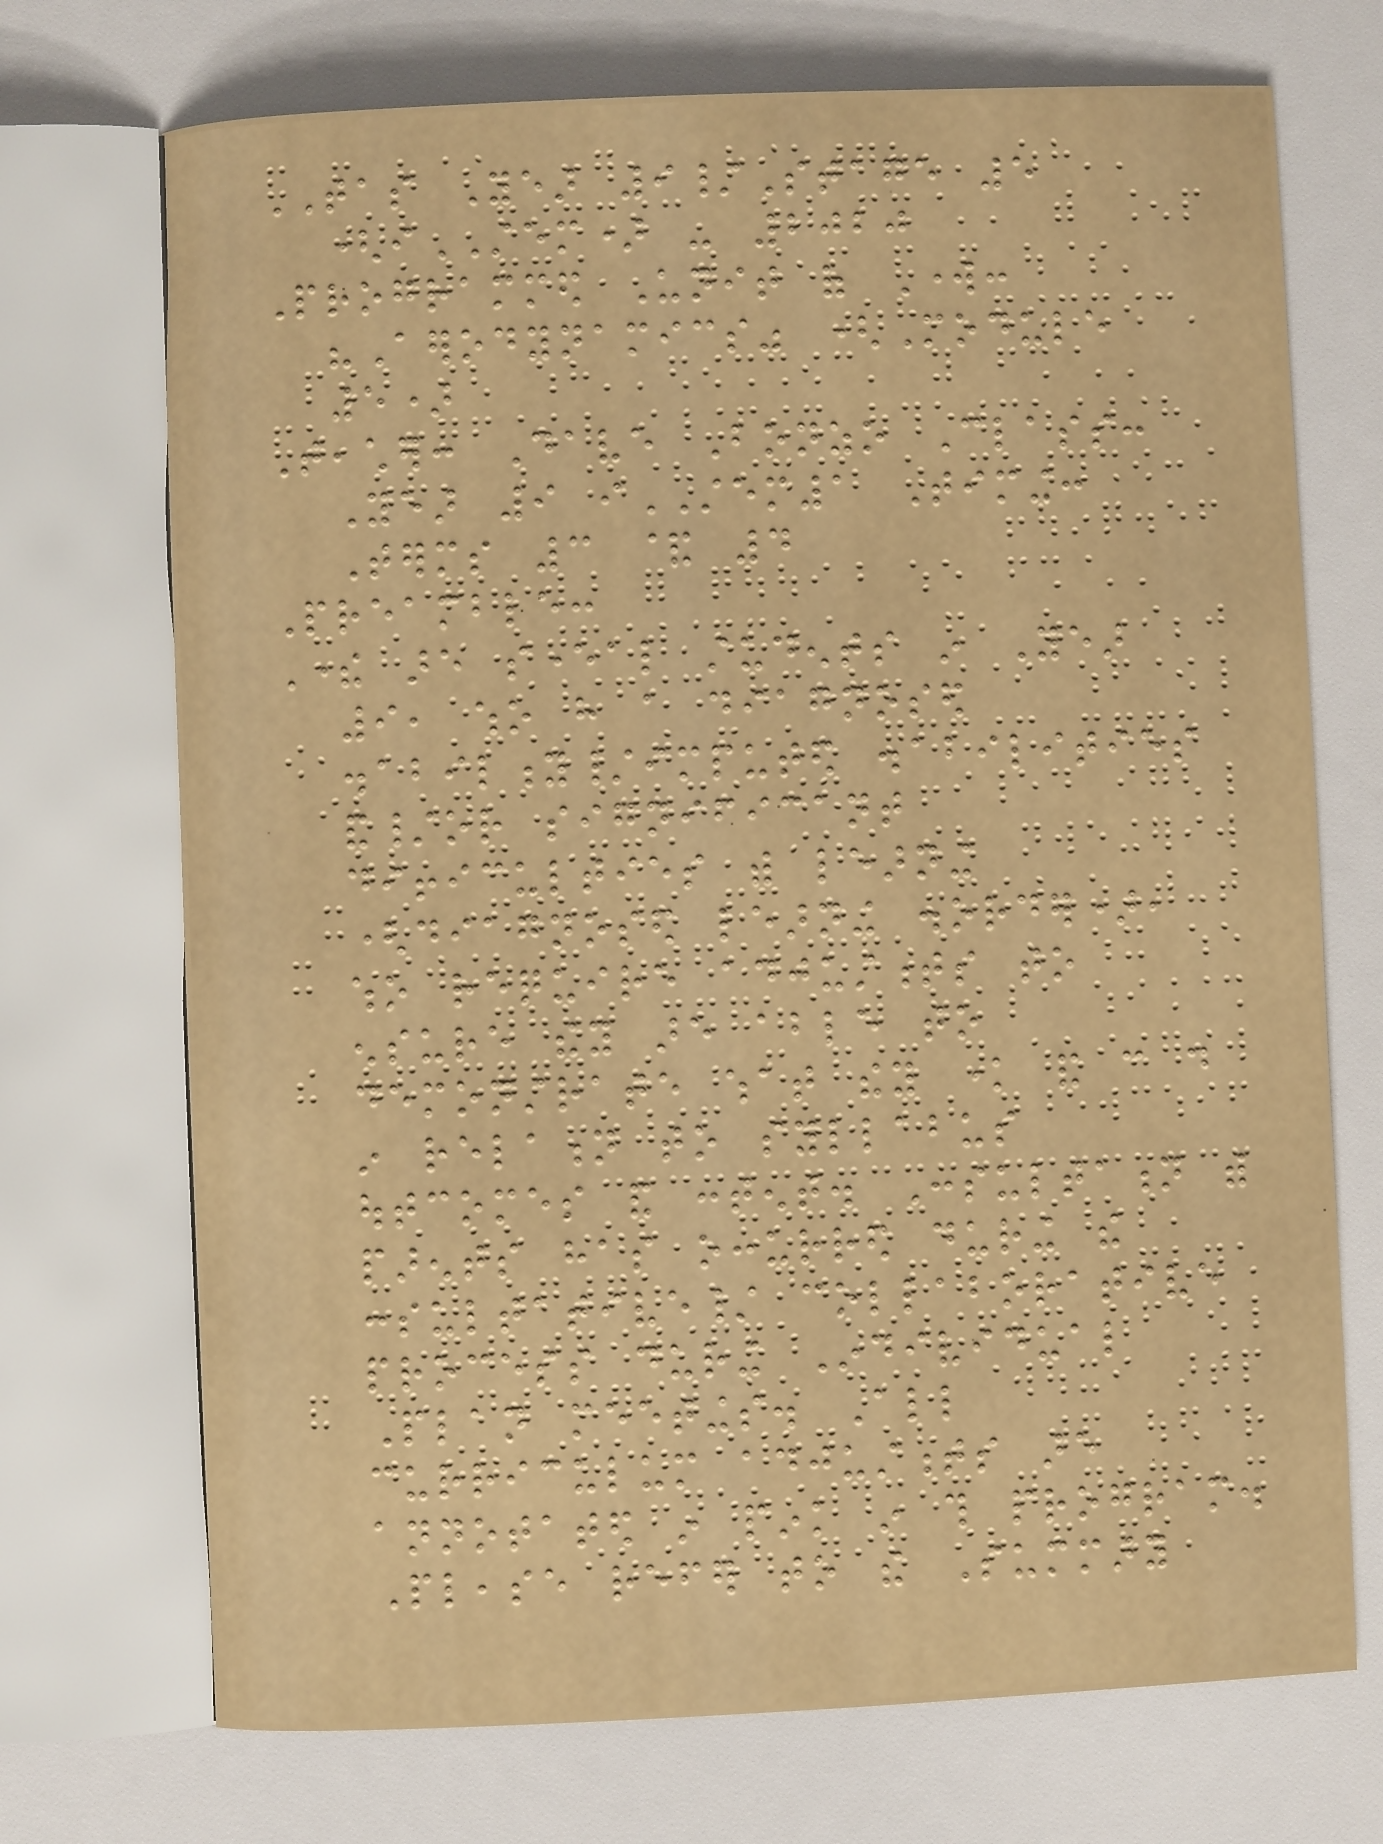TAS Year 9/Stage 5
(iSTEM) - 2020
Programmed Unit of Work:
"Aerodynamics" (Module
5)
Teacher: Dave Bonzo Class:
Year 9 iSTEM1 Timing:
Terms 3 & 4
Preamble:
There are several students in Year
9, who have a diagnosed
disability/imputed disabilities
and/or significant
difficulties with learning
(diagnosed learning disorder),
who require adjustments to
ensure they are able to
demonstrate what they know and can do
in relation to syllabus
outcomes and content. Consultation with
parents has occurred during the
consultative/ collaborative
process during Individual
Plan meetings. All
curriculum adjustments are
annotated in pink in this program.
Please refer to the Summary
